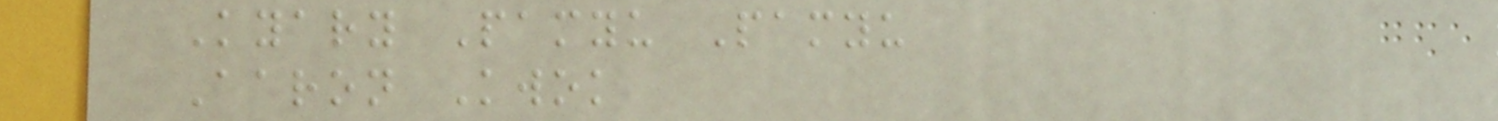Kyary Pamyu Pamyu
Aaron Kwok
